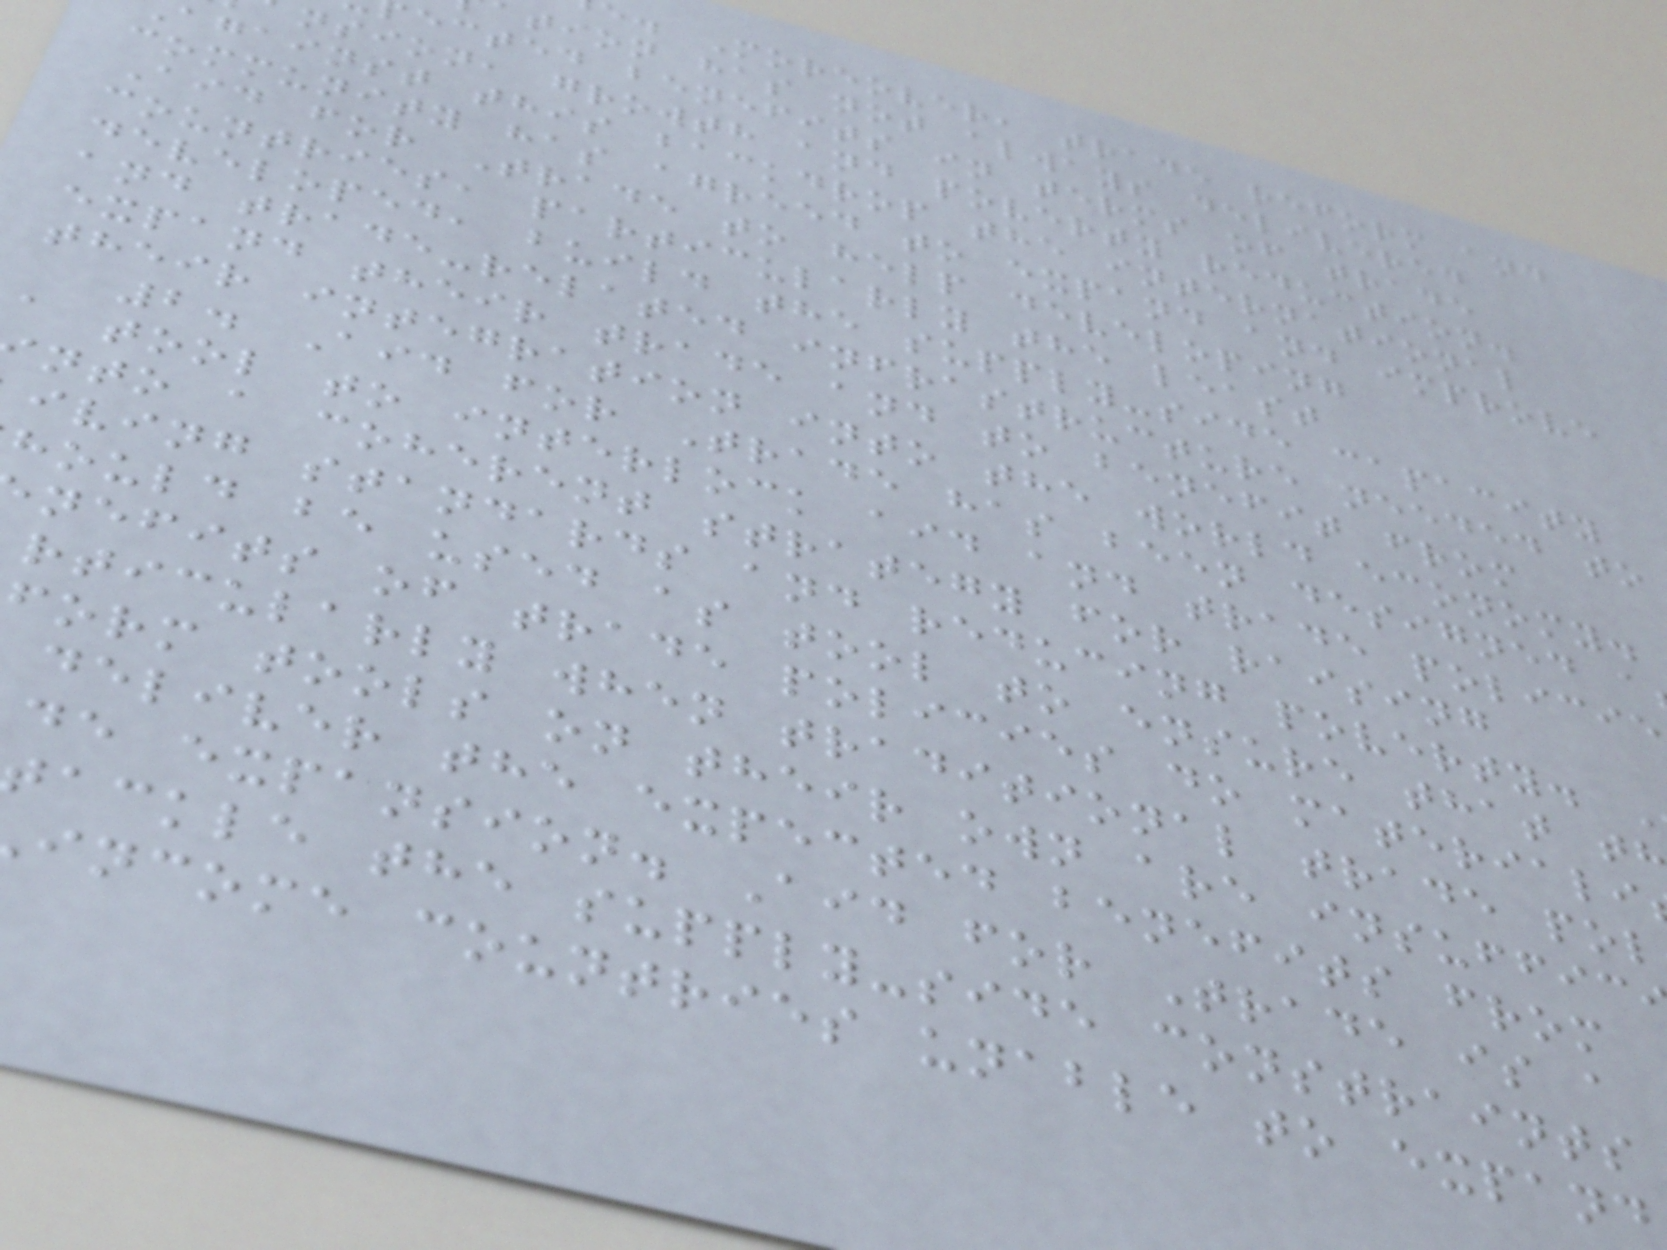e. Moreover, trade reform and
tion has not always delivered
ected benefits in terms of trade
nsion, growth and poverty reduction.
against this backdrop the international
community has agreed to expand and improve
Aid for Trade to help developing
countries, particularly the least
developed, build the supply-side capacity
and trade-related infrastructure needed to
expand their trade and to benefit from
their integration into the world economy.
2. Aid for Trade has been designed a
a tool to interlock aid and trade policie
nto a coherent strategy for raising
iving standards and reducing poverty.
hould be used as tool to ensure that t
nefits of trade policies do materiali
rticularly when traditional trade pol
form tools on their own are insuffic
deliver the expected benefits from
de expansion. Aid for Trade is a
tackle the supply-side constraints
income countries unable to expand
